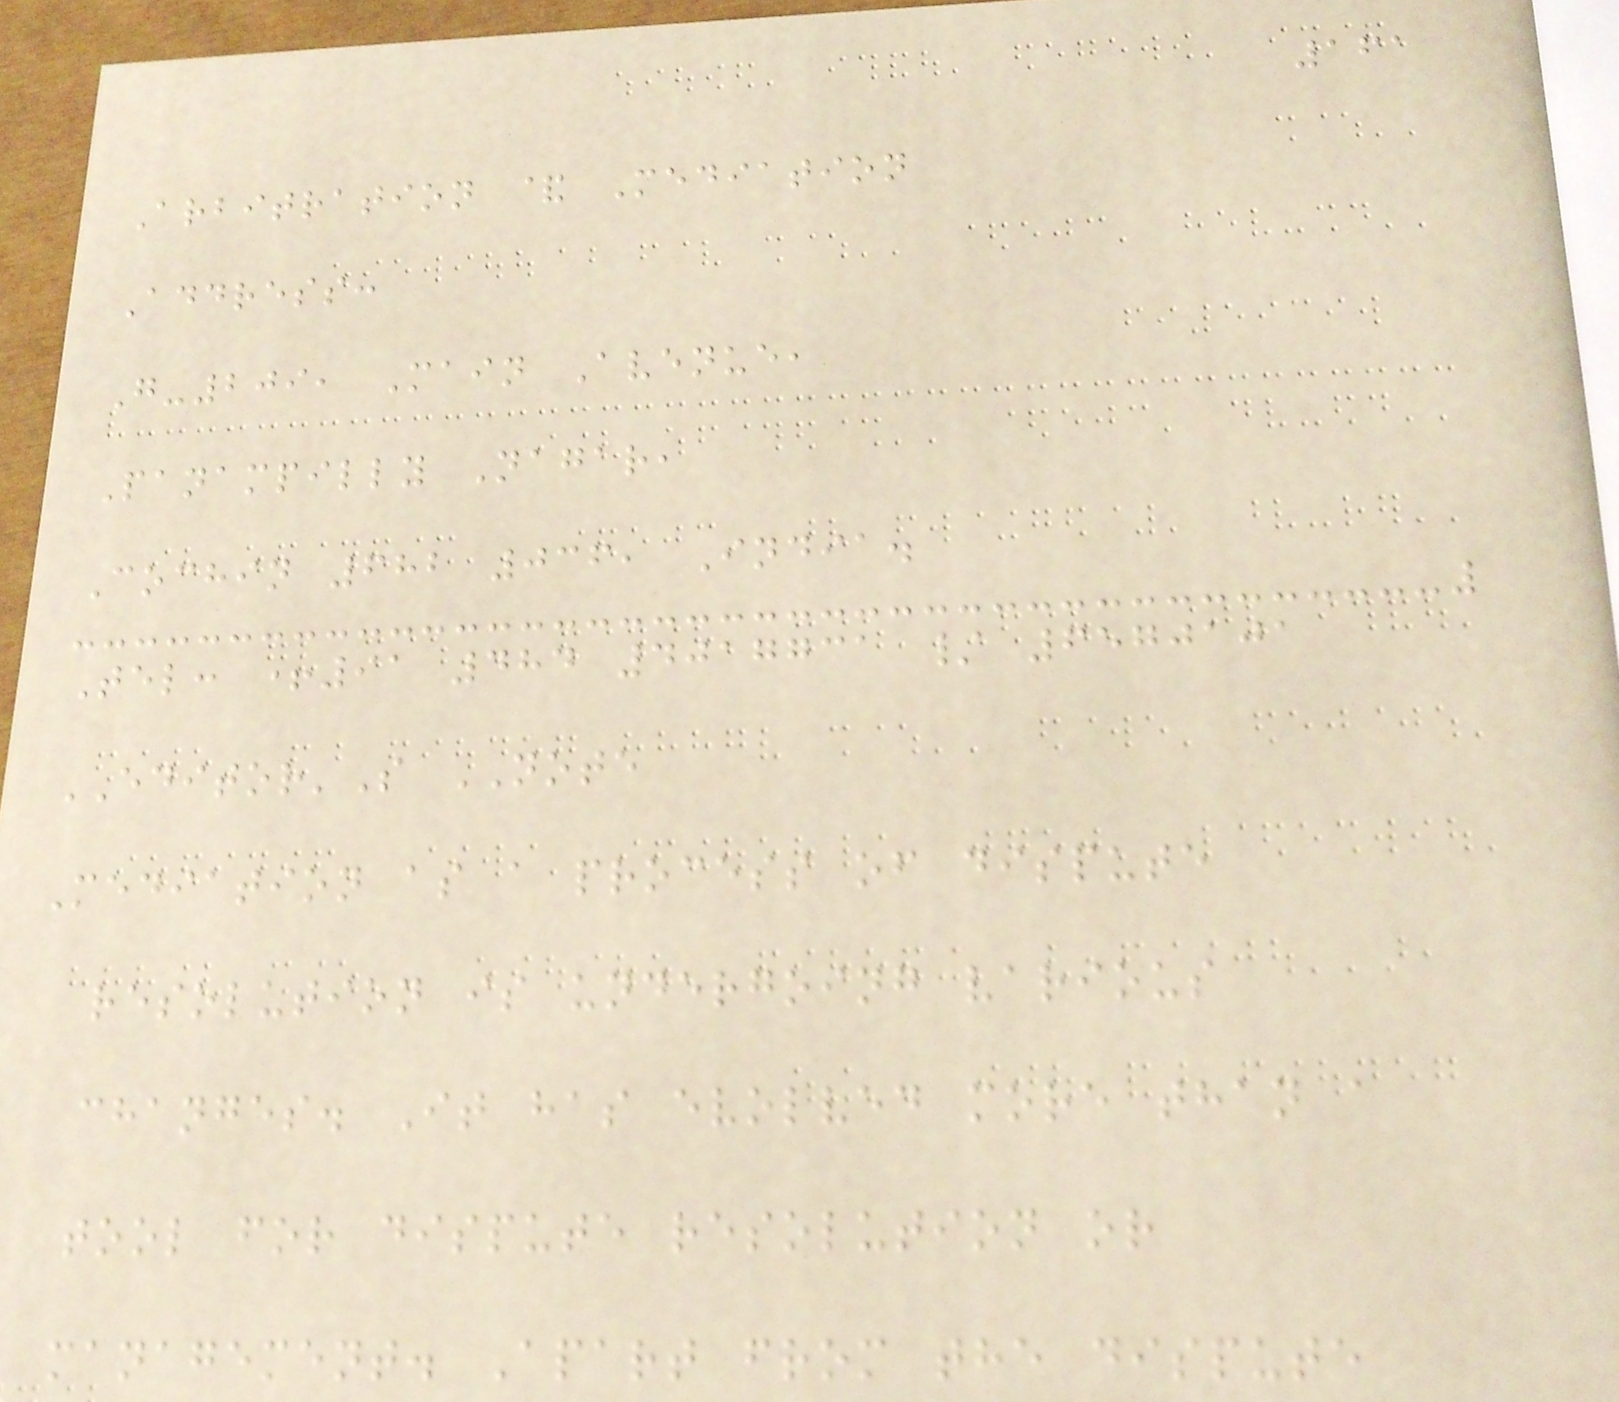161
Arbitration & Mediation
Address:
G-209, Main Avenue,
Panampilly Nagar,
Cochin 682 036, India.
Tel: +91 484 4017731 / 6570101
EDITOR'S NOTE
Mediation as a process of dispute
resolution is undergoing various
changes. It has evolved more than a
tool for dispute resolution or
management. Apart from the dispute
